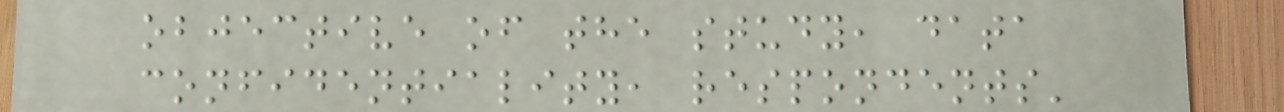objective of the study, data
confidentiality, respondents'
